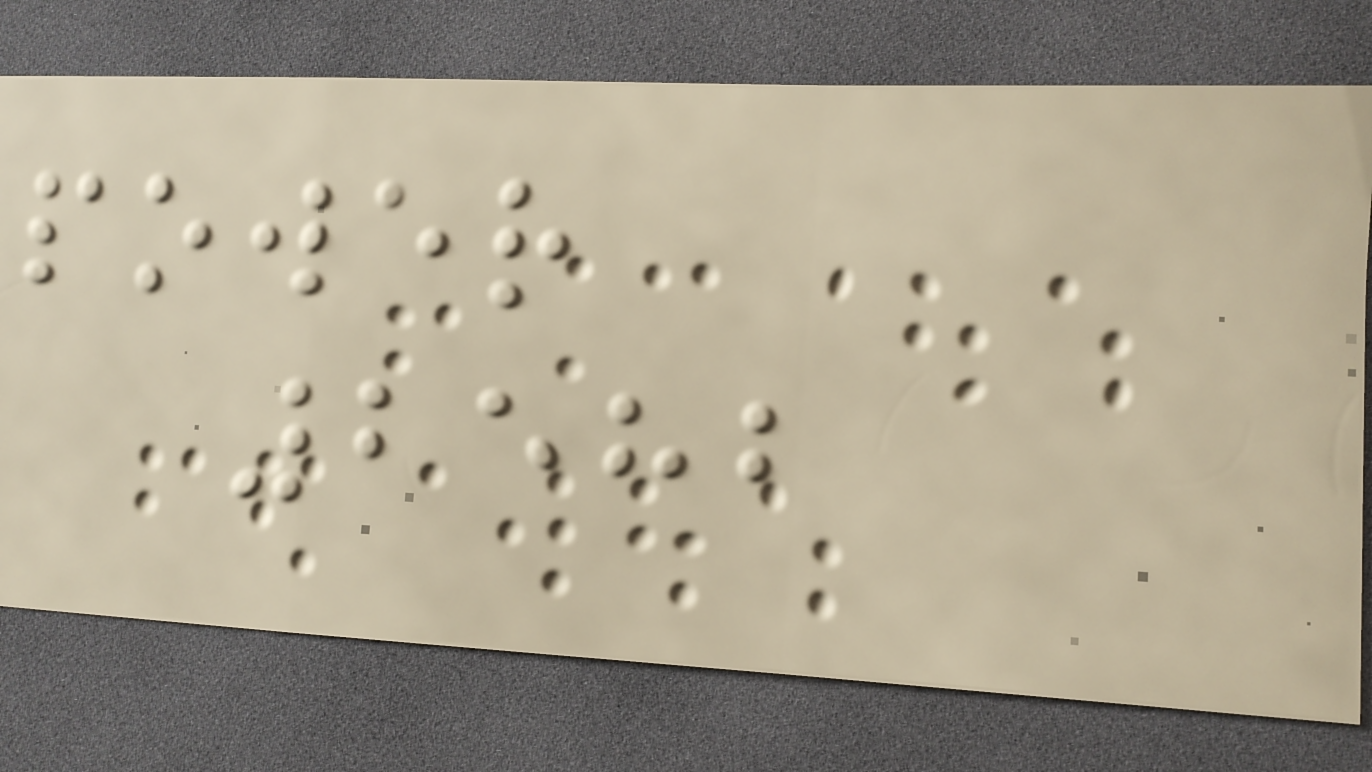power
2582
